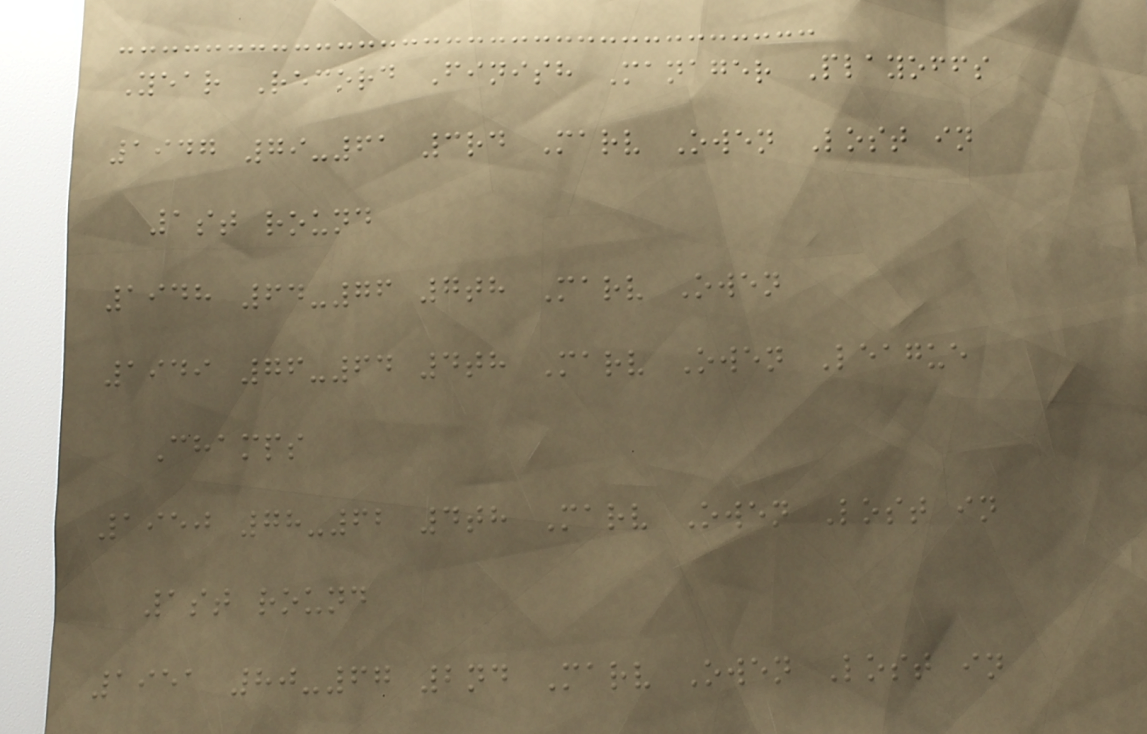Year Record Finish Manager Playoffs
1947 79-61 3rd Marv Owen Lost in
1st round
1948 64-76 7th Marv Owen
1949 76-64 4th Marv Owen League
Champs
1950 78-62 4th Marv Owen Lost in
1st round
1951 80-67 2nd Marv Owen Lost in
